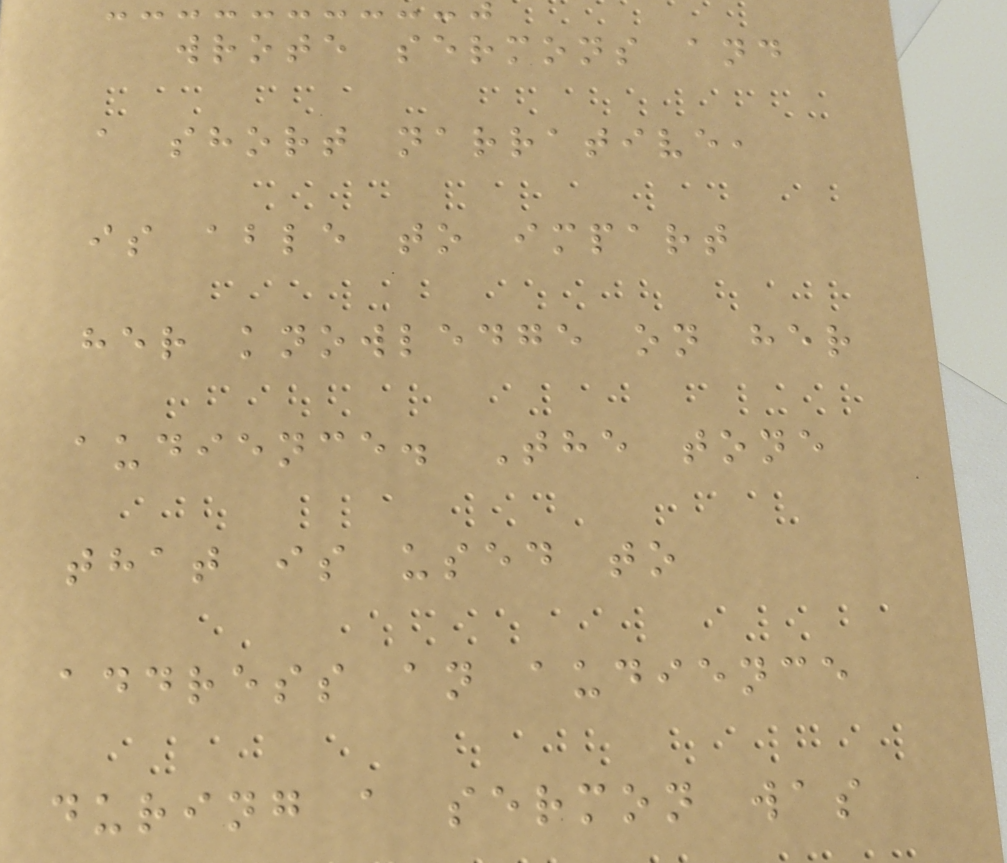wrote sermons and
a short narrative,
is able to impart
her knowledge on her
audience. The tone
that is used to
address an audience
during a sermon was
